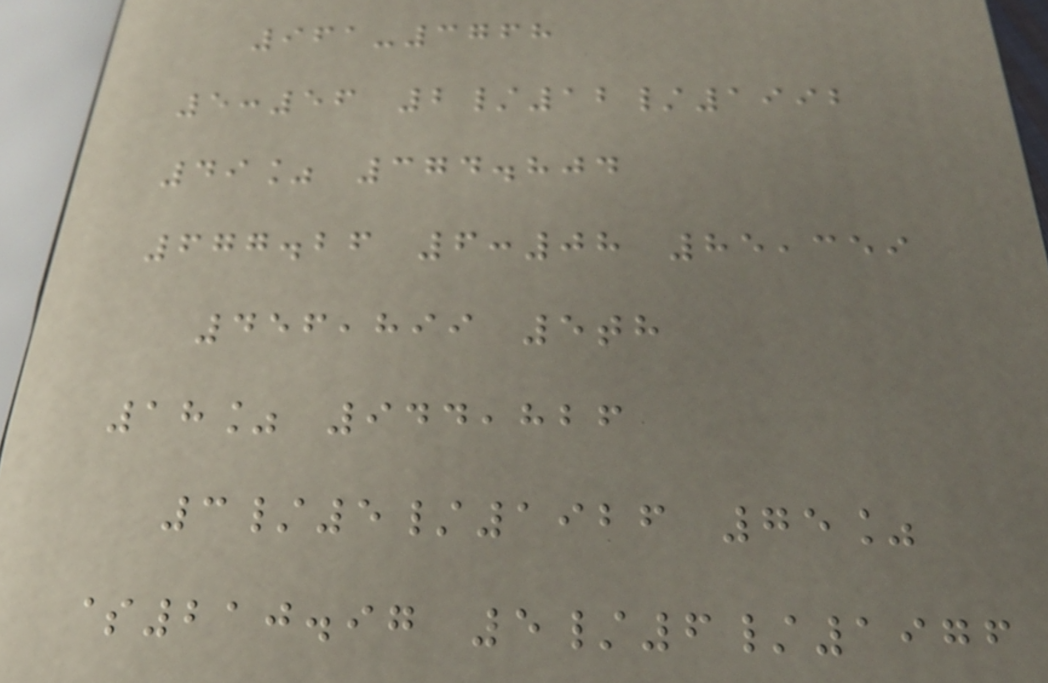961-3768
5:56 2/12/1992
49% 374.804
677.26 6:08 85,359
456,899 5th
18% 944,826
3/5/1926 75%
$210.97 5/6/1976
